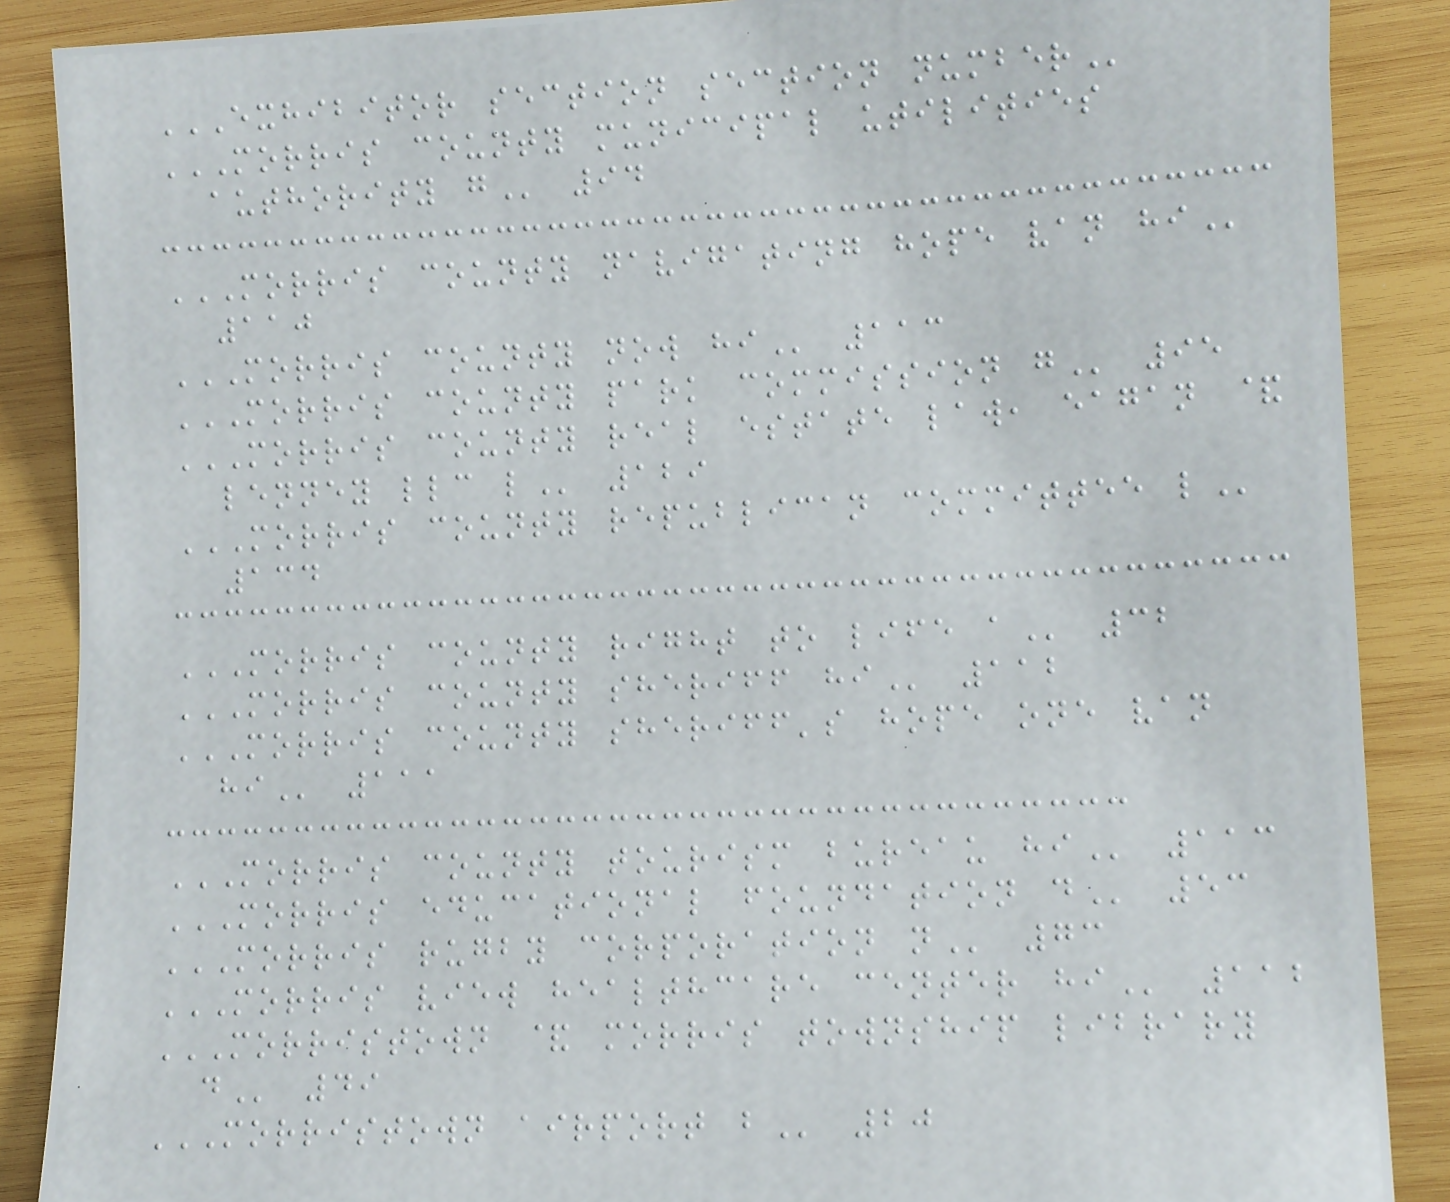EXHIBITOR SECTION SECTION NUMBER
MORRIS COUNTY MUNICIPAL UTILITIES
AUTHORITY G 94
MORRIS COUNTY NAVIGATING HOPE VAN HI
110
MORRIS COUNTY NOW HI 113
MORRIS COUNTY PARK COMMISSION G 95
MORRIS COUNTY REAL ESTATE LAW, EAGAN &
LENNEY LLC L 129
MORRIS COUNTY REPUBLICAN COMMITTEE L
134
MORRIS COUNTY RIGHT TO LIFE A 32
MORRIS COUNTY SHERIFF HI 112
MORRIS COUNTY SHERIFF'S HOPE ONE VAN
HI 111
MORRIS COUNTY TOURISM BUREAU HI 113
MORRIS EDUCATIONAL FOUNDATION D 53
MORRIS RUGBY CORPORATION N 73
MORRIS VIEW HEALTHCARE CENTER HI 112
MORRISTOWN & MORRIS TOWNSHIP LIBRARY
D 49
MORRISTOWN AIRPORT B 20
